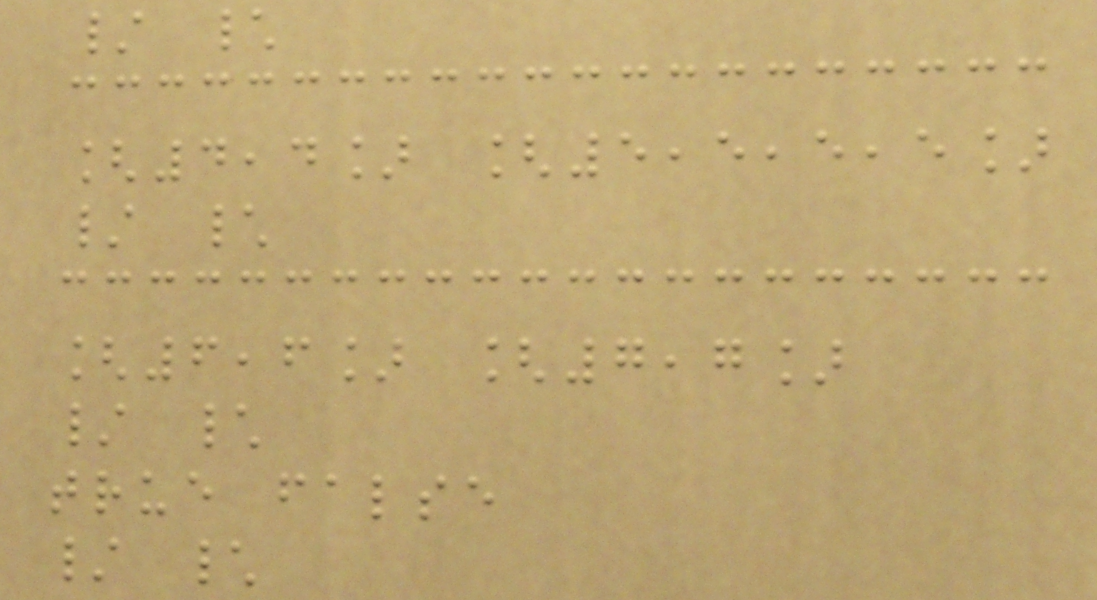/ \
[4,4] [5,5,5,5]
/ \
[6,6] [7,7]
/ \
true false
/ \
